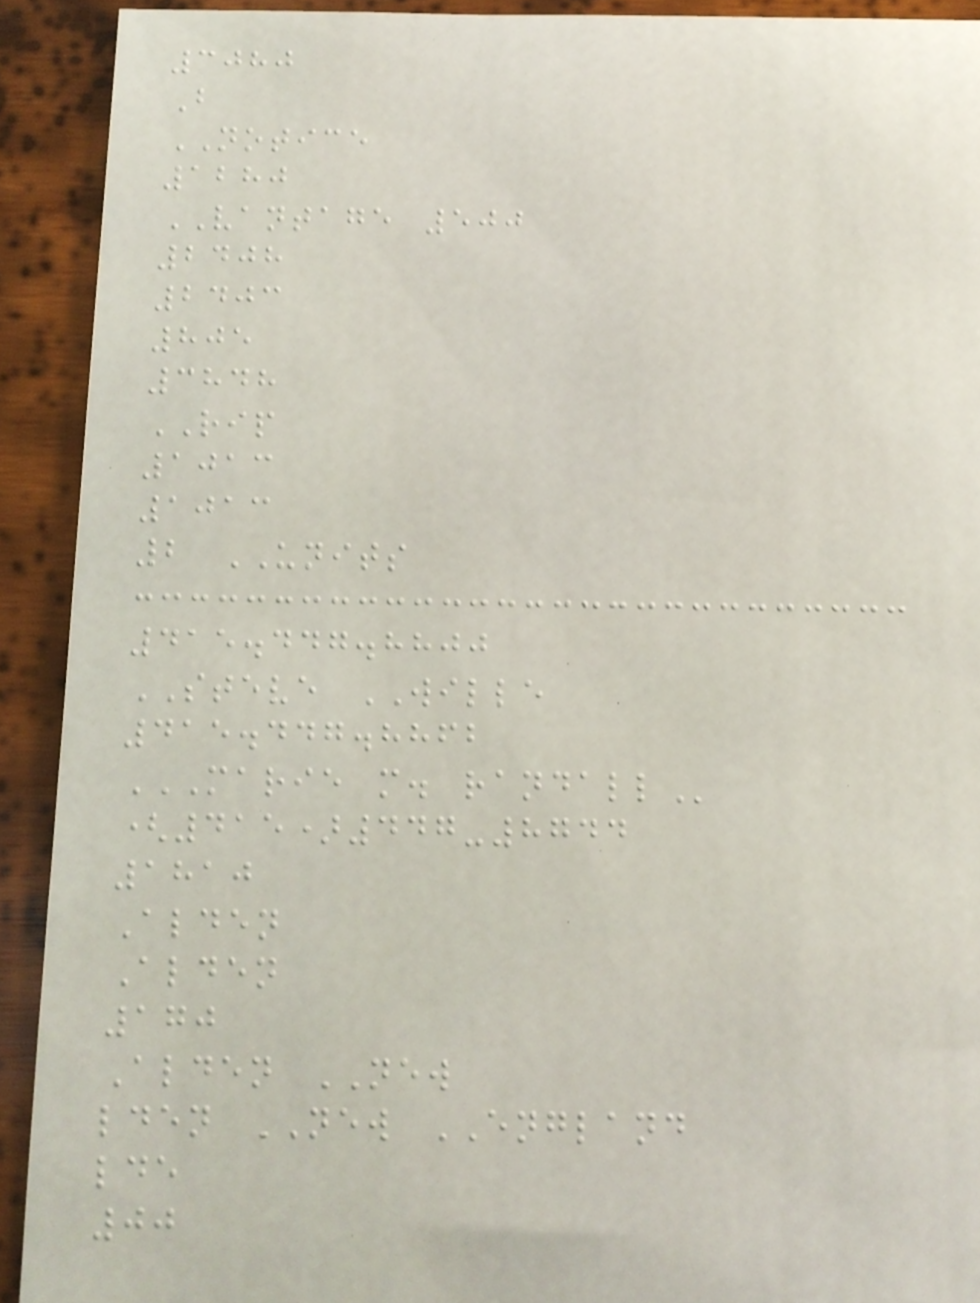3080
B
NOTICE
1280
VANTAGE 500
2408
2403
805
3848
RIP
1013
1013
2 UNITS
415.447.8800
STEVE WILLE
415.447.8862
MARIE M. RANDALL
(415)447-8744
1810
Alden
Alden
170
Alden NEW
lden NEW ENGLAND
lde
00
